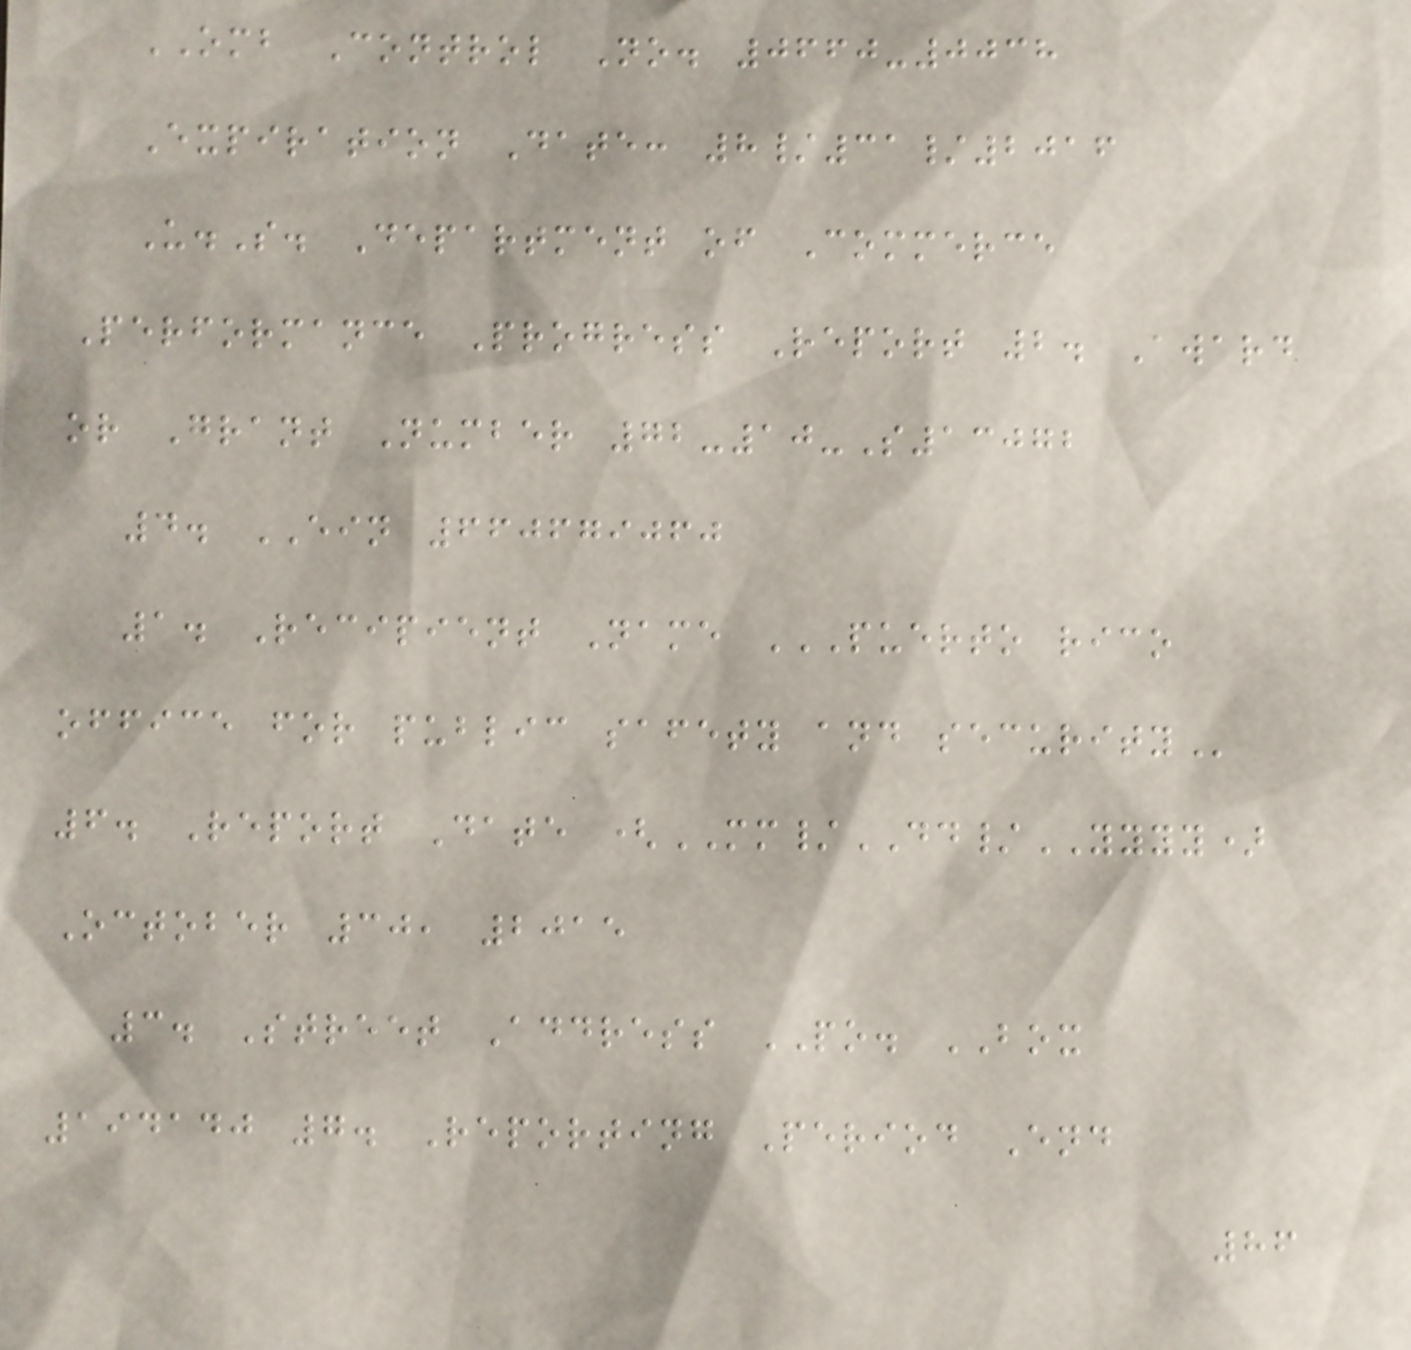OMB Control No. 0660-0038
Expiration Date: 8/31/2016
U.S. Department of Commerce
Performance Progress Report 2. Award
or Grant Number 72-10-S13072
4. EIN 660679060
1. Recipient Name PUERTO RICO
OFFICE FOR PUBLIC SAFETY AND SECURITY
6. Report Date (MM/DD/YYYY)
October 30, 2015
3. Street Address PO. BOX
194140 7. Reporting Period End
86
